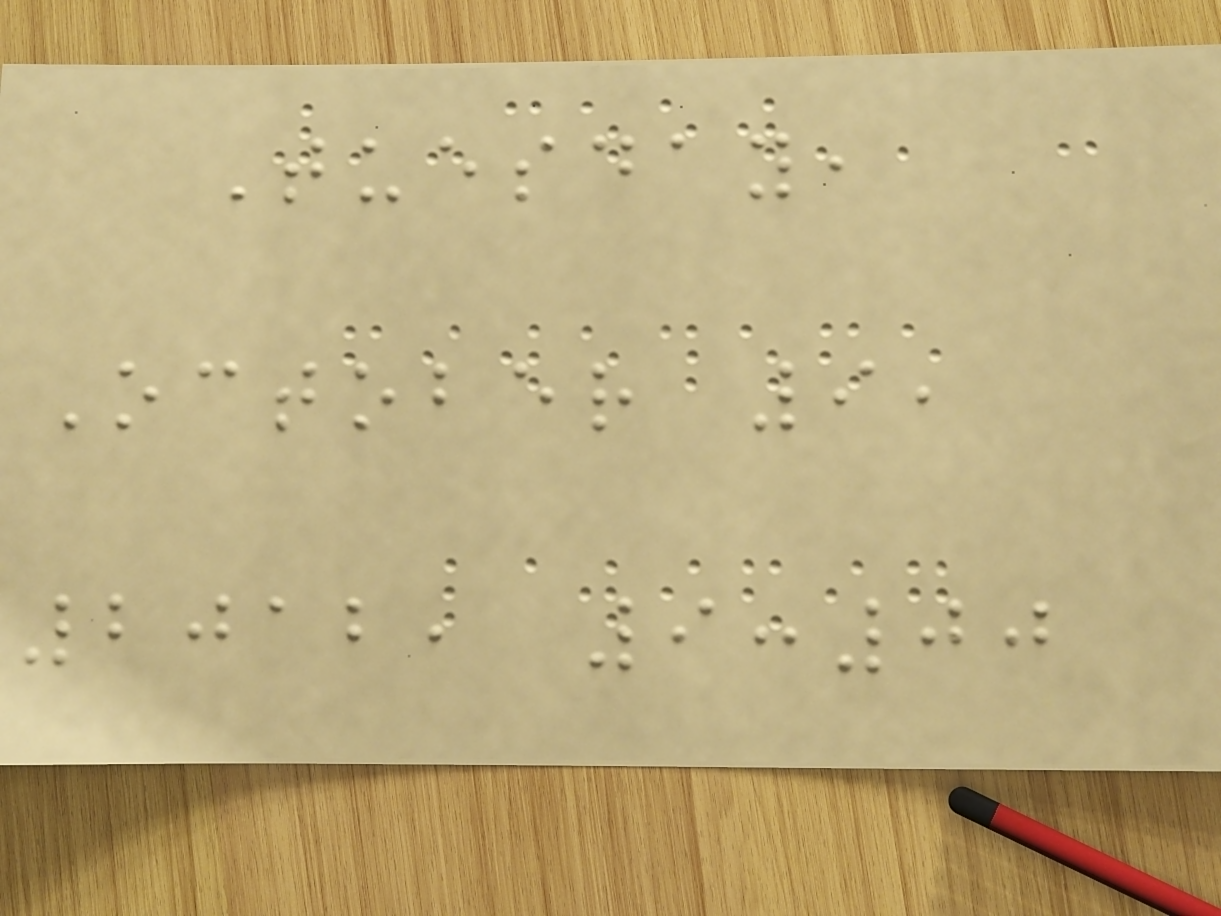Tuesday,
October 9,
2012, 9:00
